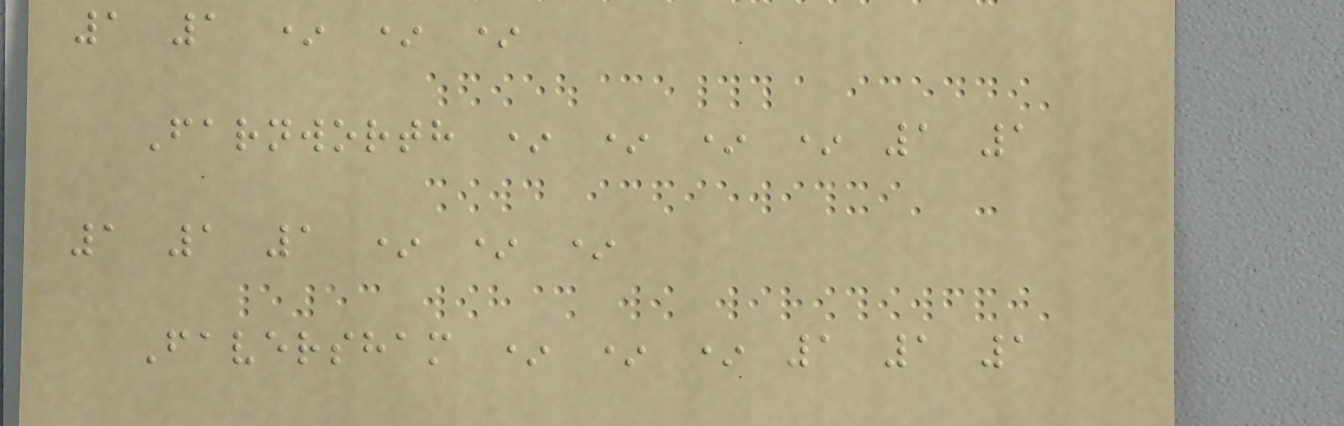1 1 * * *
Farnworth * * * * 1 1
1 1 1 * * *
Faversham * * * 1 1 1
